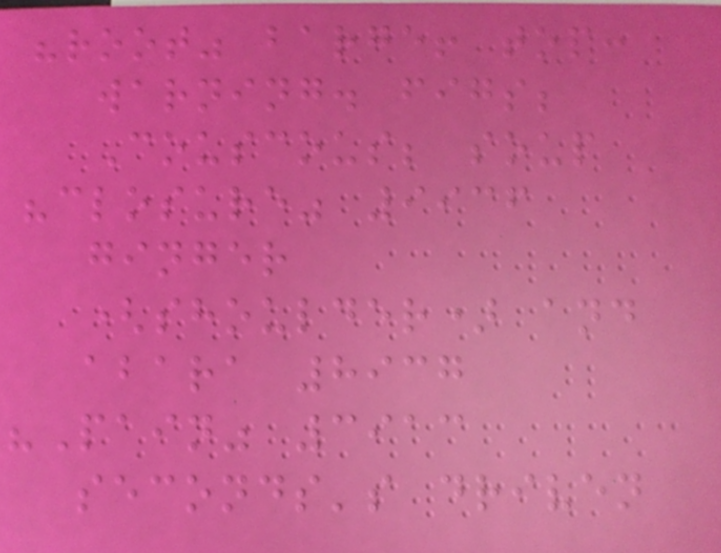"root" barge! top:
warning. figs;
Couscous; soup
"closure" 9936
ginger
(shoulder) and
abara 8937
"Pain" 3913
seconds's driven
